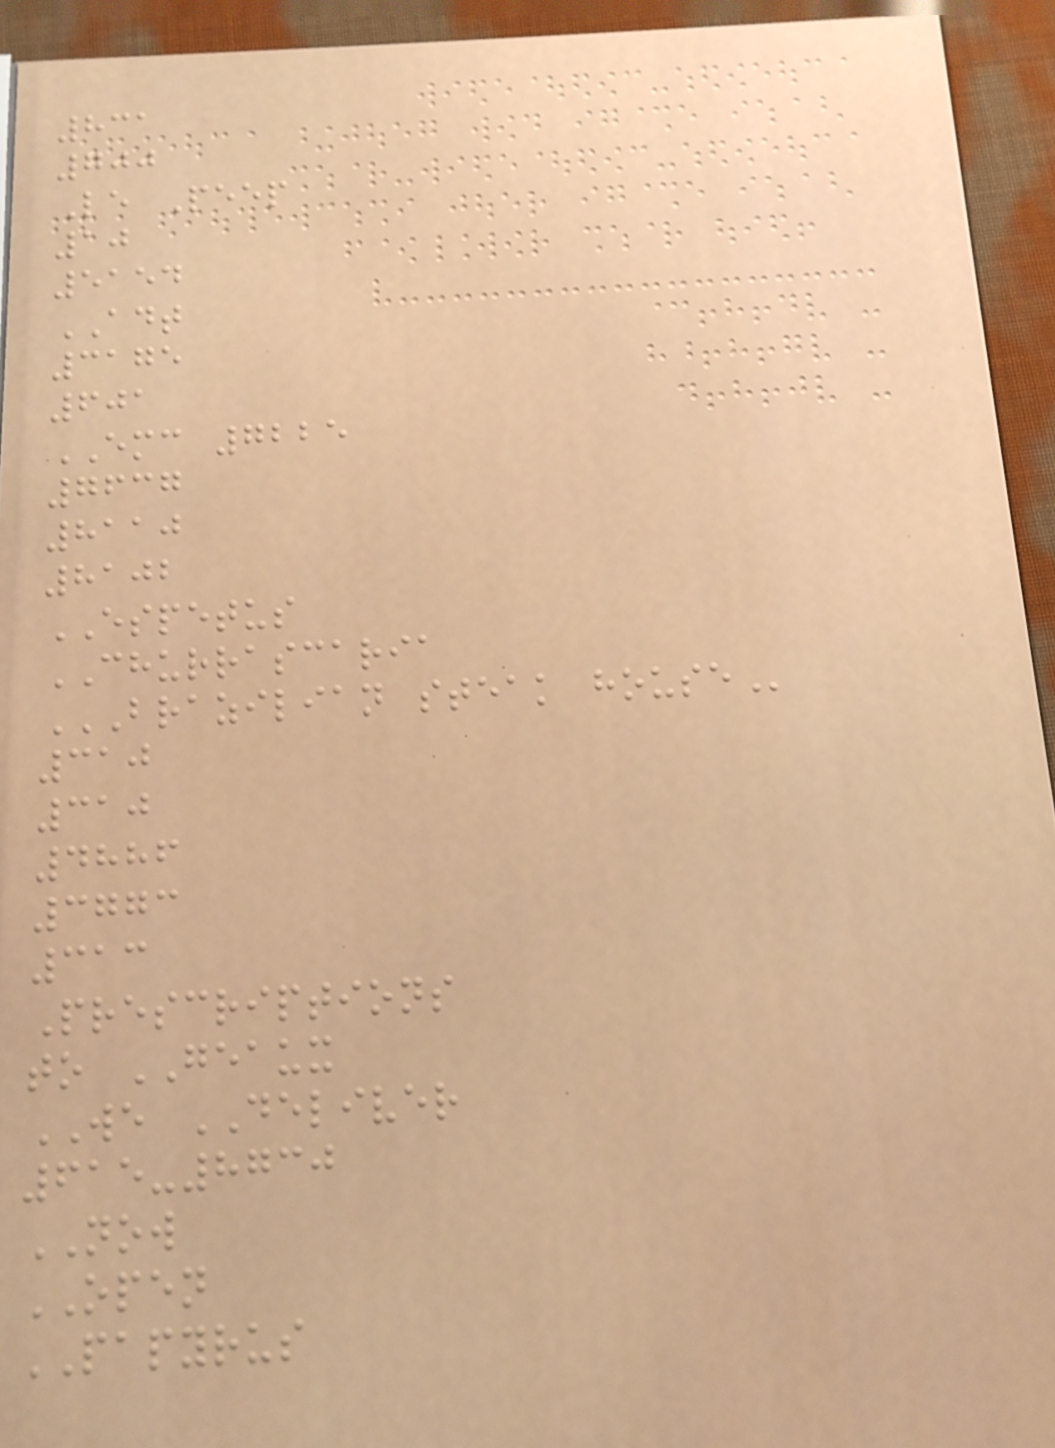831
700
Le Peep
10
5154
ADT
3175
601
EMC 7225
7637
8110
8102
ESPETUS
CHURRASCARIA
BRAZILIAN STEAK HOUSE
310
310
4886
3773
313
Prescriptions
to GEAUX
WE DELIVER
615-8730
NOW
OPEN
PAPYRUS
